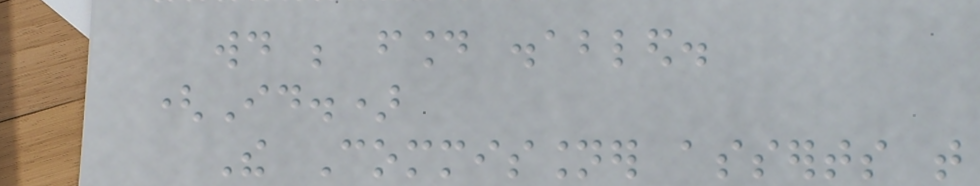would be found disabled.
(Id.)
The Commissioner asserts that
